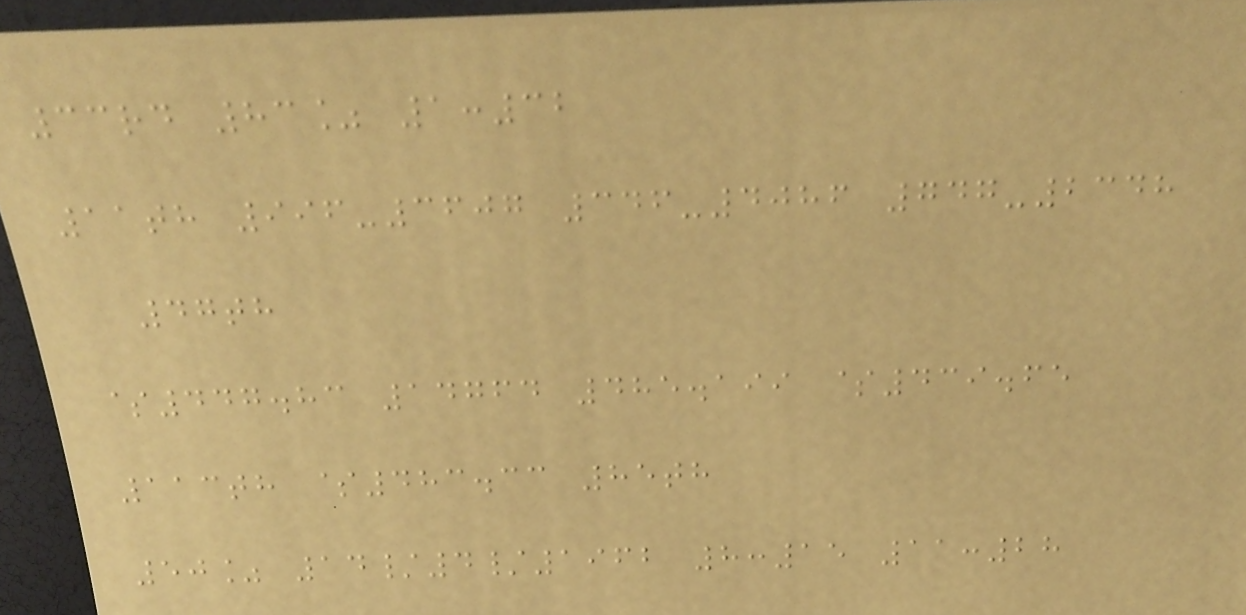33rd 83% 1:32
11th 996-3607 346-4086 747-2348
47th
$447.83 14764 485.199 $439.65
113th $483.33 85th
50% 14/4/1962 8:15 11:28
